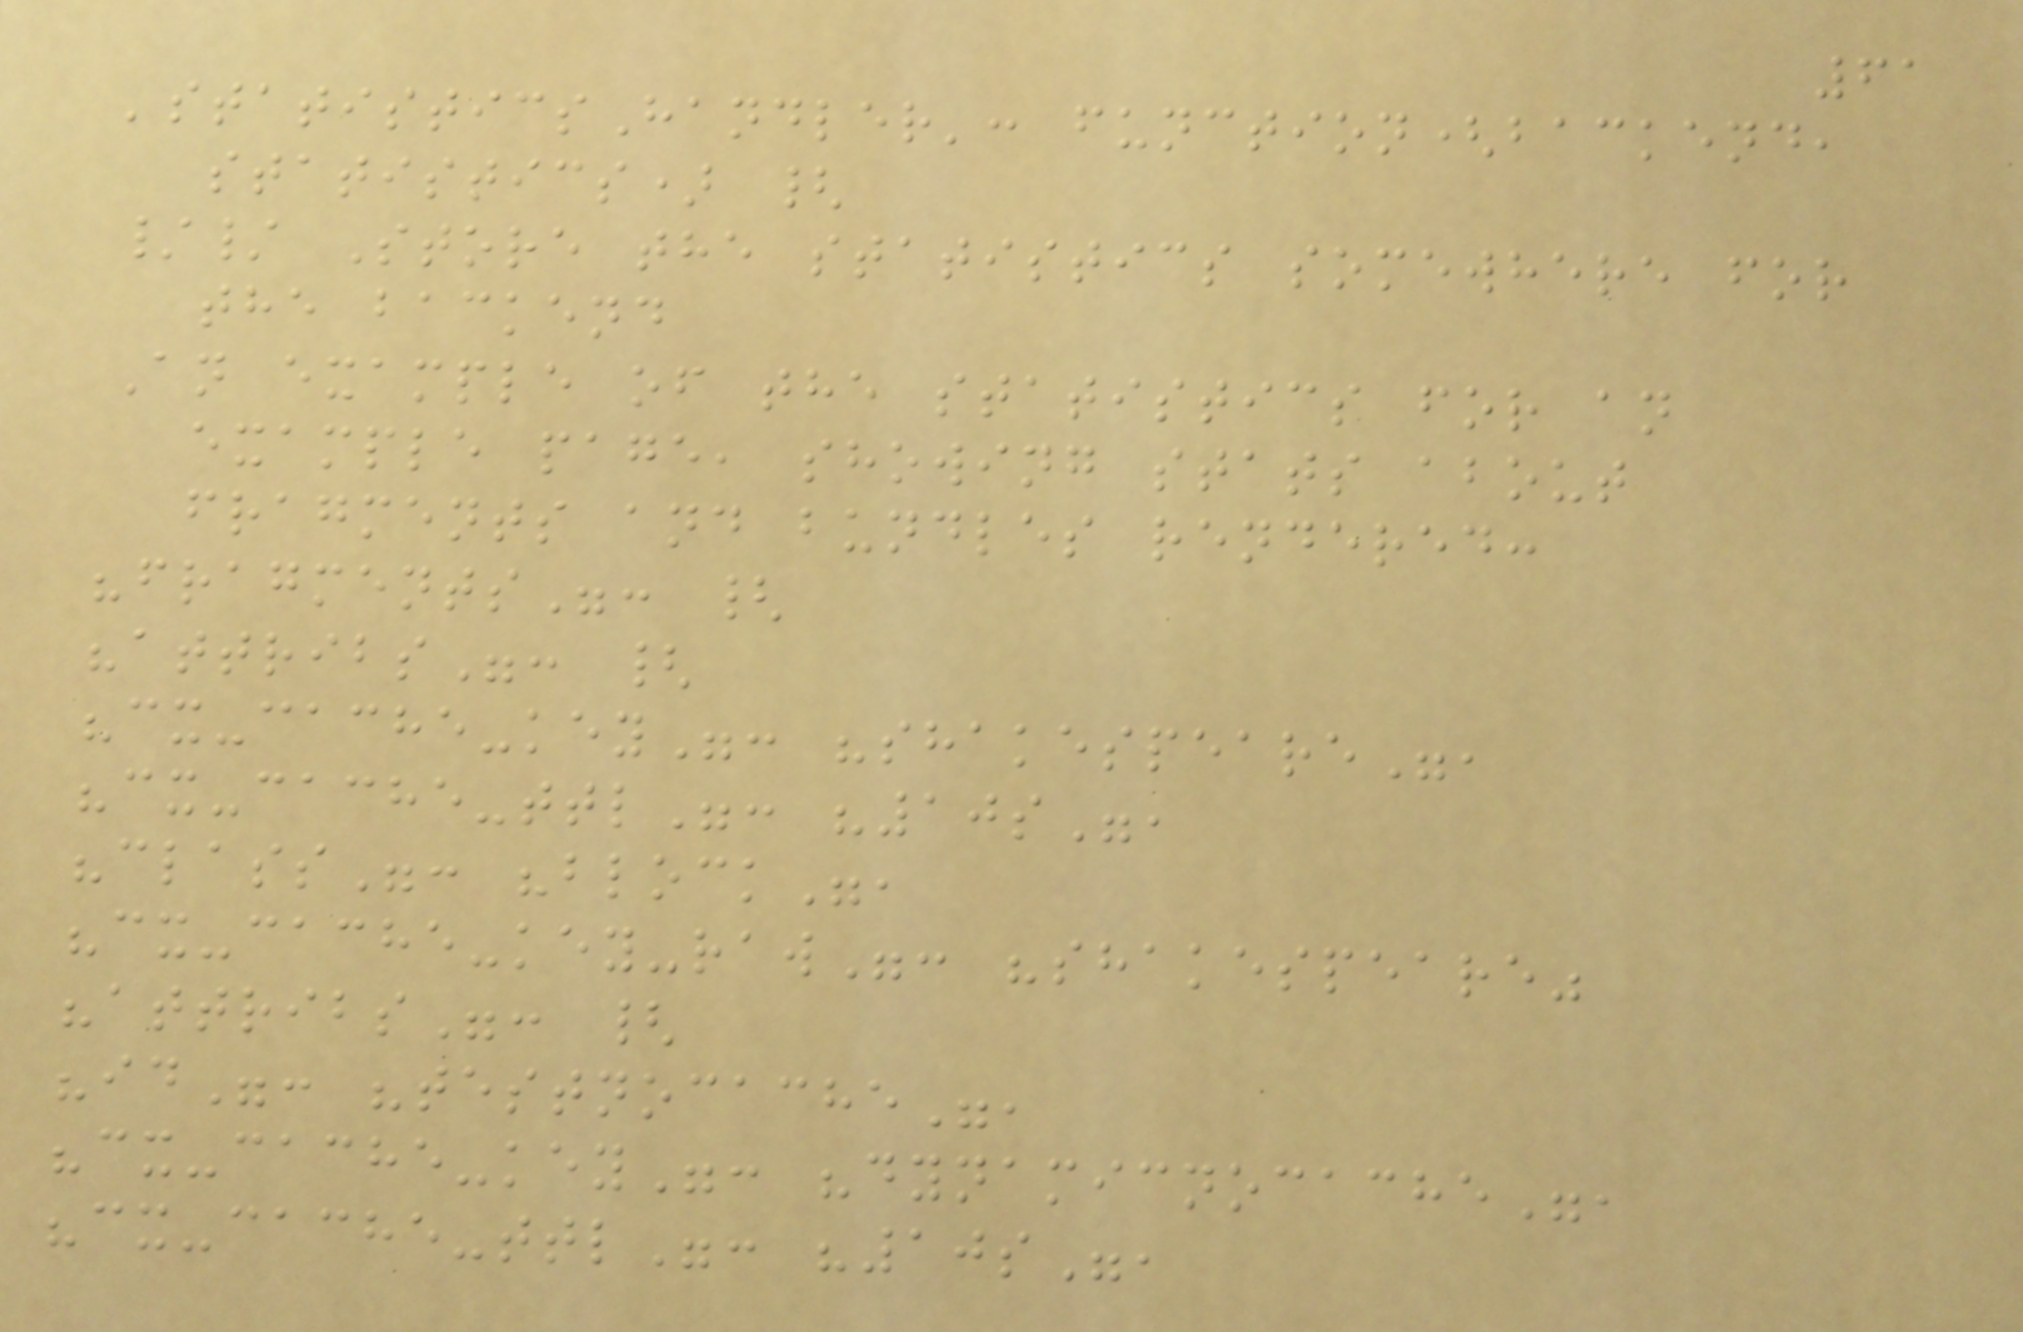61
'statisticsHandler': function(backend,
statistics) {
// Store the statistics somewhere for
the backend
An example of the statistics for an
example page, showing stats about
fragments and bundles rendered:
"fragments": {
"attribs": {
"cx-cache-key": "shakespeare",
"cx-cache-ttl": "10s",
"class": "block",
"cx-cache-key-raw": "shakespeare"
"attribs": {
"id": "testnocache",
"cx-cache-key": "dynamicnocache",
"cx-cache-ttl": "10s",
